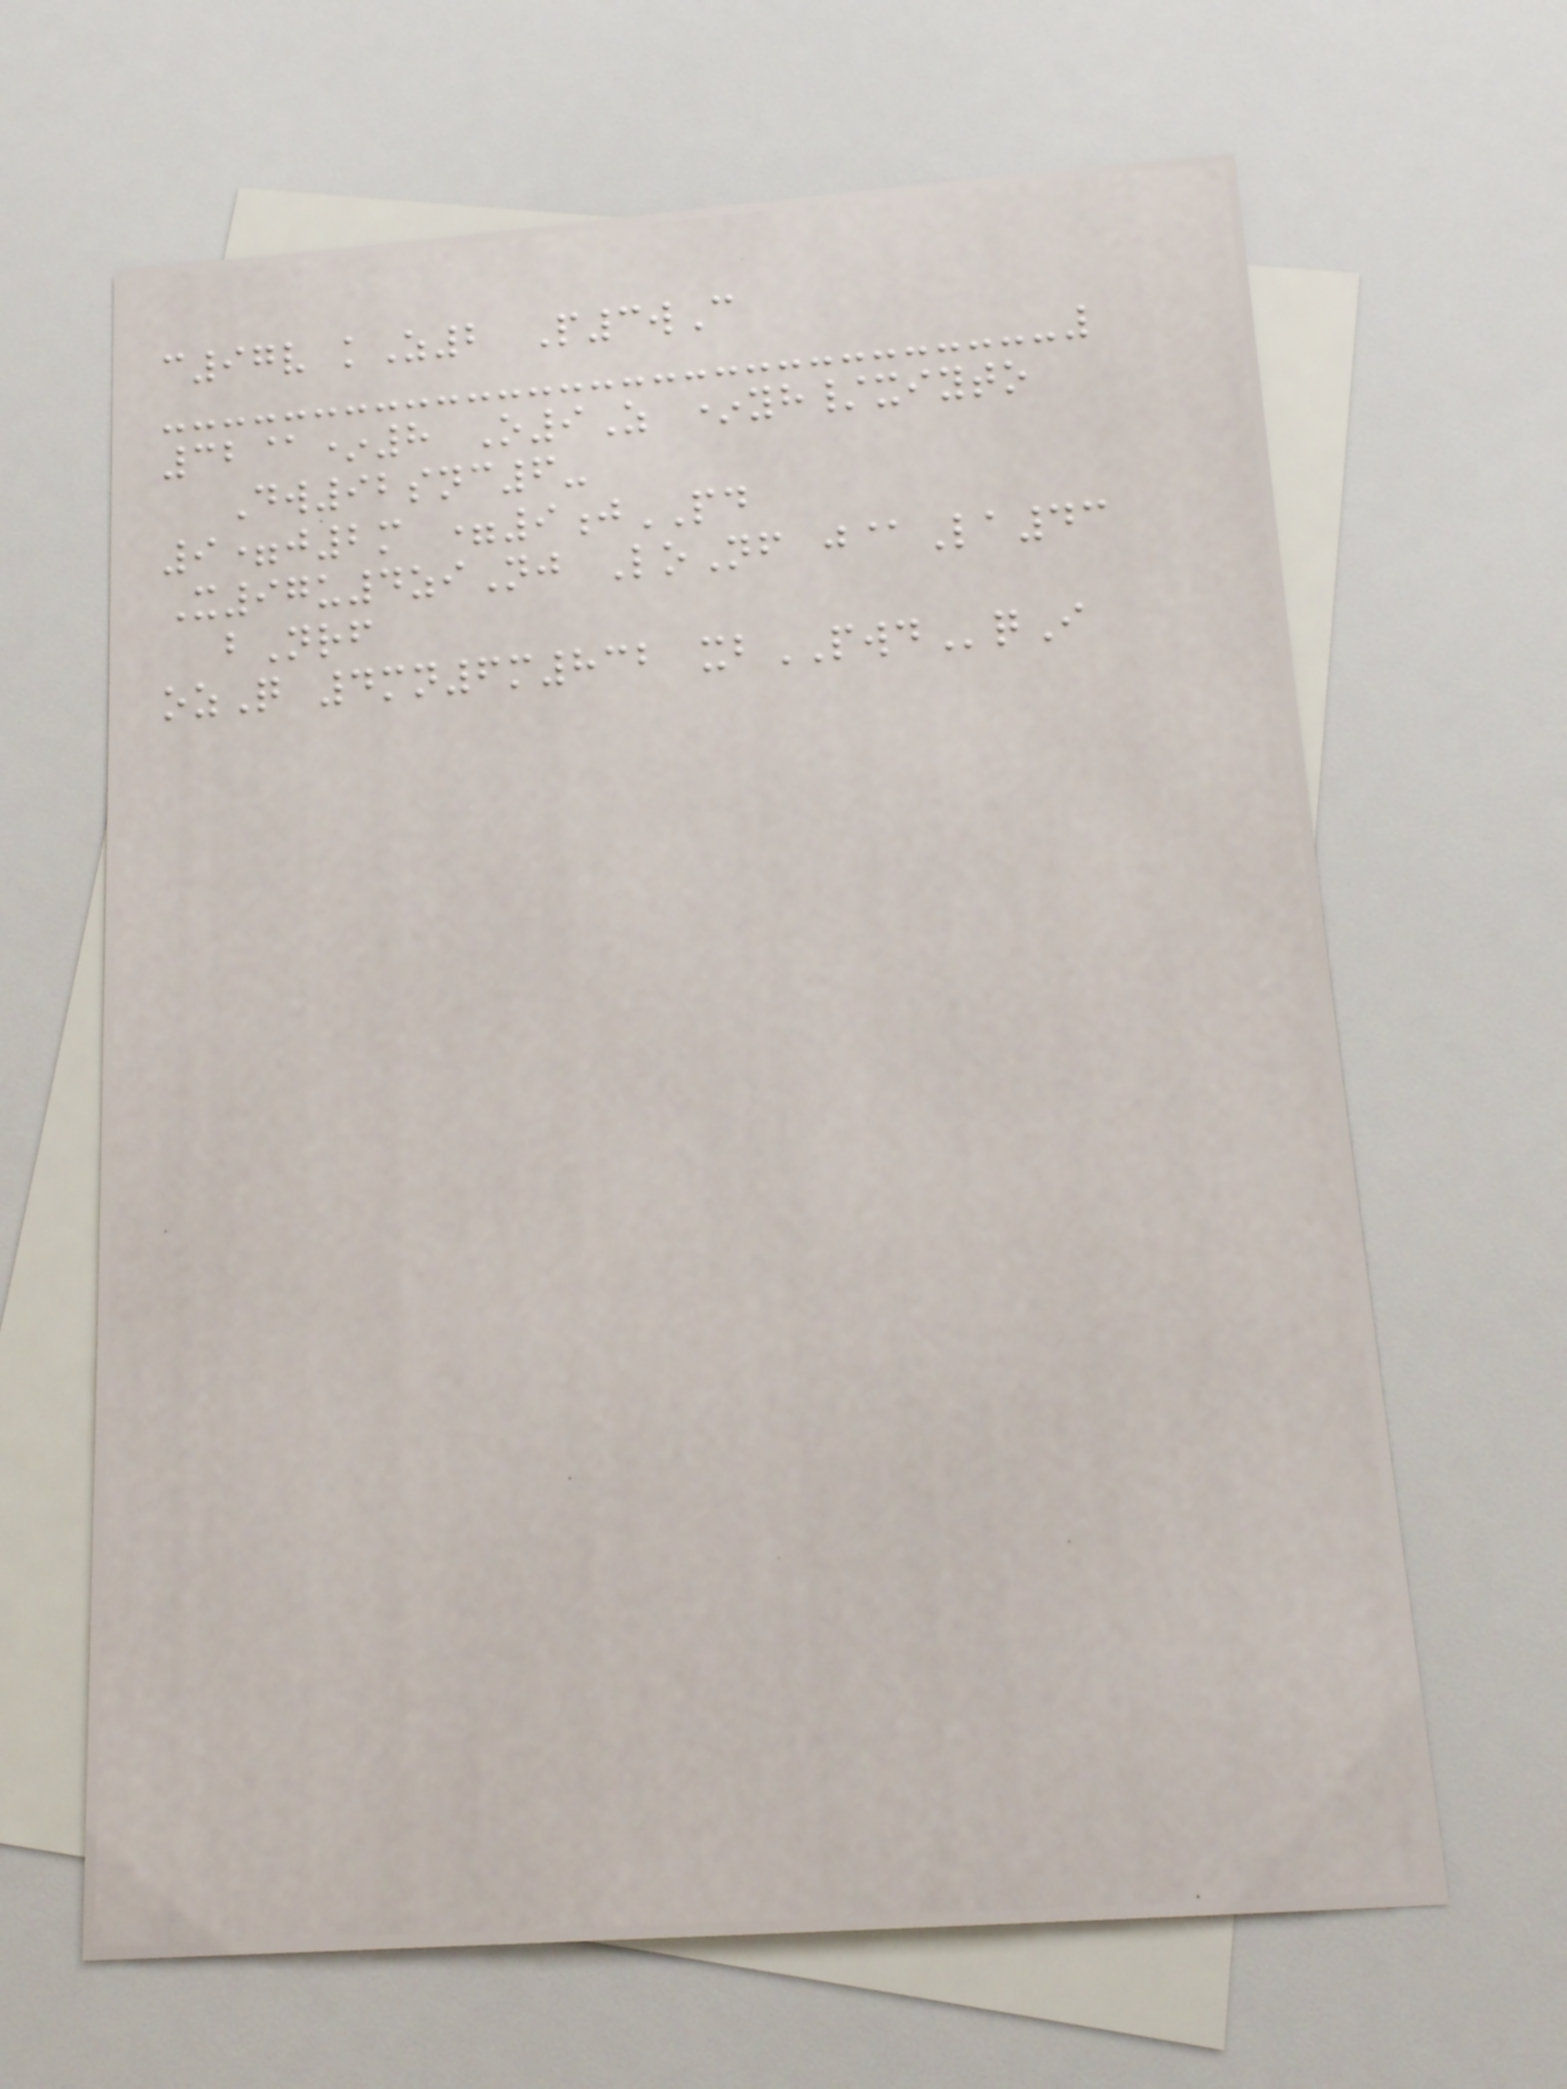c97v kZ2 P3wC
32@*8 O9Z *yh/xiyto
Dw92snc6-
9=j2m =9jPD
X97u4ziNj LoNf j@La43
bNrf
ozQ 4mn6m832 xbPWDqI
